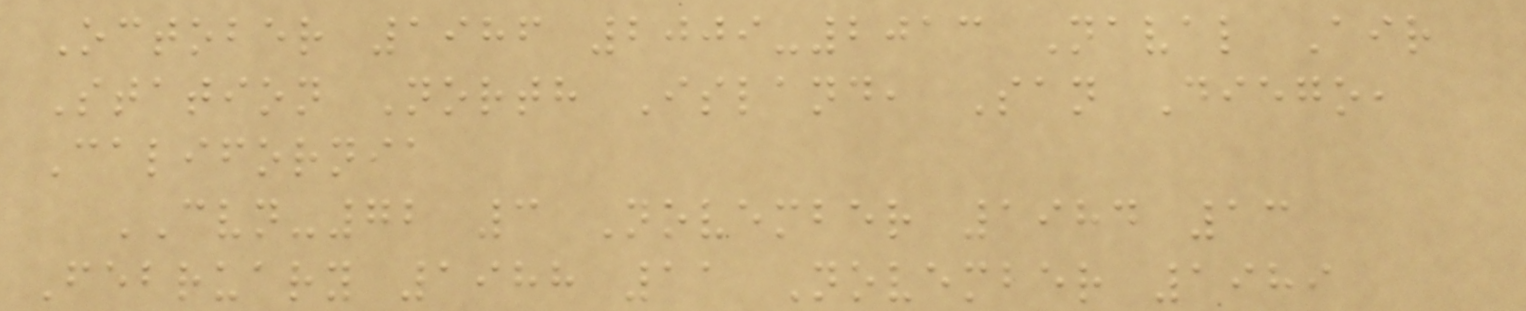October 1986 2009-2013 Naval Air
Station North Island, San Diego,
California
CVN-72 3 November 1984 13
February 1988 11 November 1989
